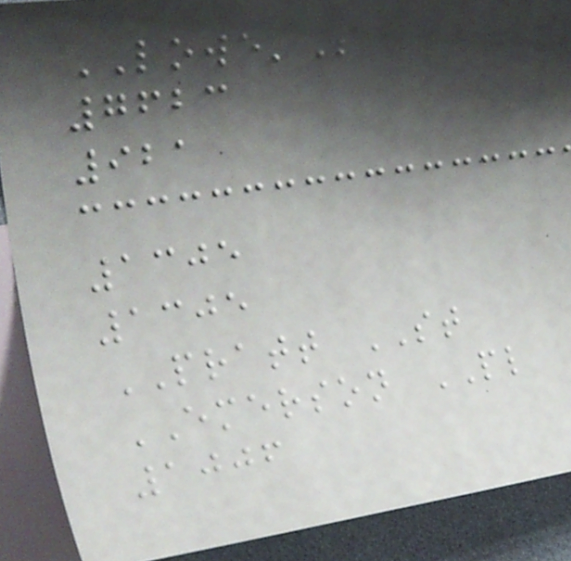LOWE'S
7623
921
1305
1305
PRATT ST
EMERSON PL
1006
